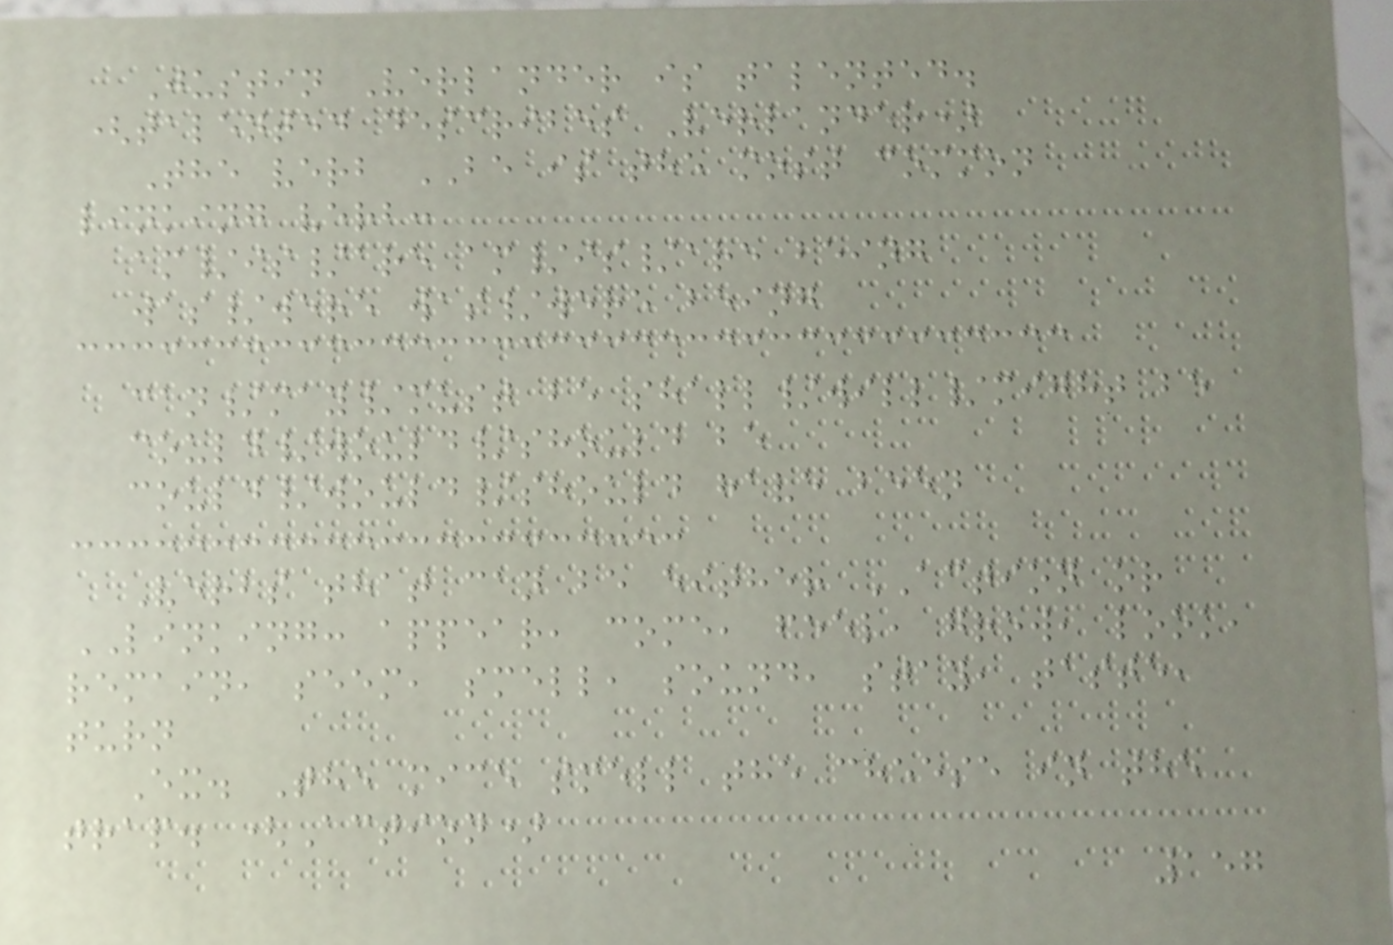Justin Verlander is talented.
(talented describes Verlander)
The verb BE is the most common
linking verb:
am/is/are am/is/are being
was/were was/were being
can/may/must be shall/will/might be
could/would/should be
could/would/should have been
Verbs that can be either ACTION or
LINKING: appear, come, feel, grow, look,
remain, seem, smell, sound, stay, taste,
turn
Ex. The mice smell the cheese in the
trap. (Action)
157
